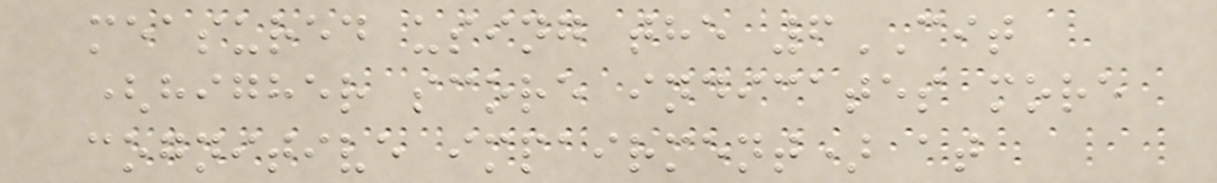measured using the 6CIT
(higher score indicates more
cognitive impairment) at
